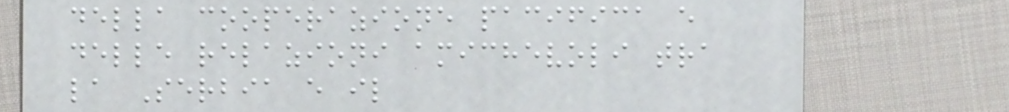della cooperazione pacifica e
delle relazioni amichevoli tra
la Serbia e il
